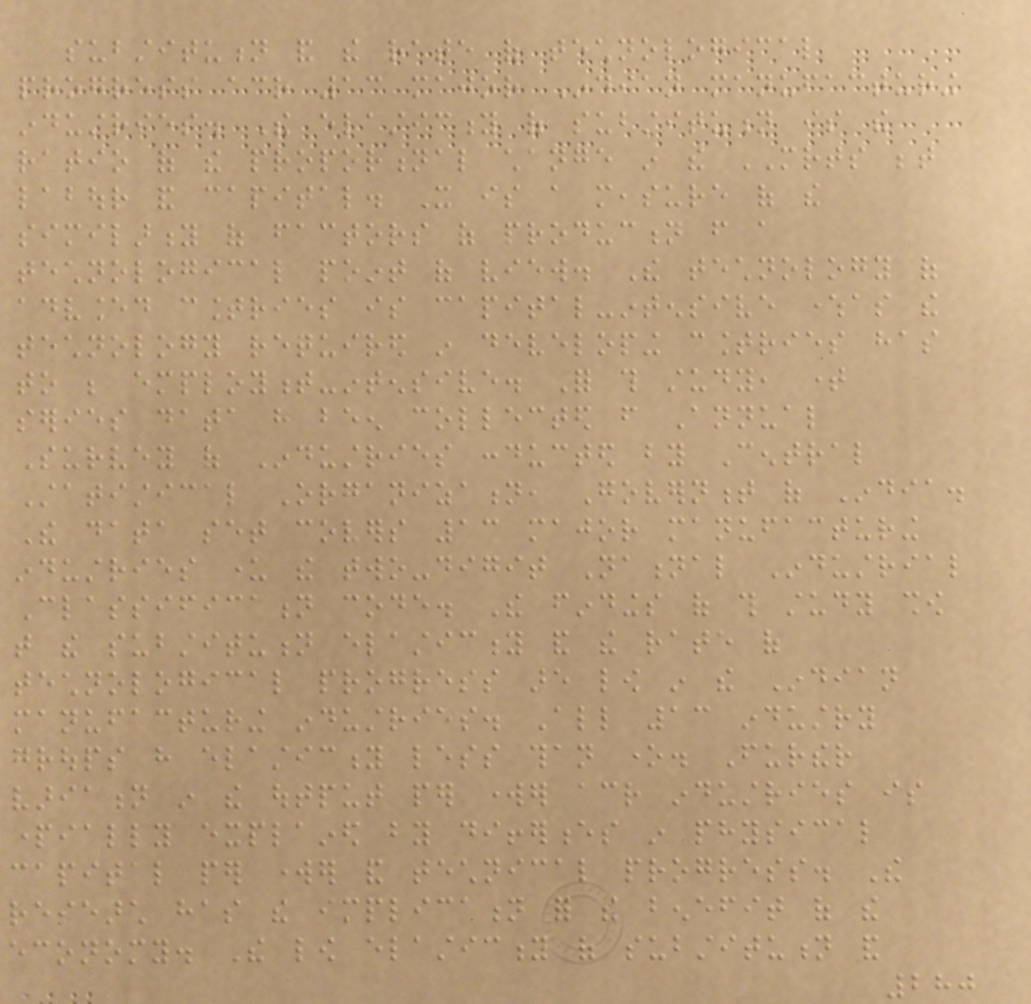substitution and the rate of technological
progress across 13 major Indian manufacturing
industries. The elasticity of substitution is the
ratio of the proportional change in the MRTS between
labour and capital. It is a measure of the
similarity of factors of production from a
technological point of view. The technology of
advanced countries is capital-intensive whereas the
technology required in developing countries has
to be employment-intensive. For this study, time
series data have been collected from Annual
Survey of Industries conducted by Central
Statistical Organization, Government of India.
The data set covers 13 major manufacturing
industries under the two-digit National Industrial
Classification code. The findings of this study show
that the substitution elasticity and the rate of
technological progress are low in the Indian
manufacturing industries. All 13 industry
groups have elasticity less than one. Further
variation in the output per worker across industries is
partially explained by differences in physical
capital per worker and technical progress. The
research has the implication for the benefit of the
economy. The low elasticity of substitution and
280
